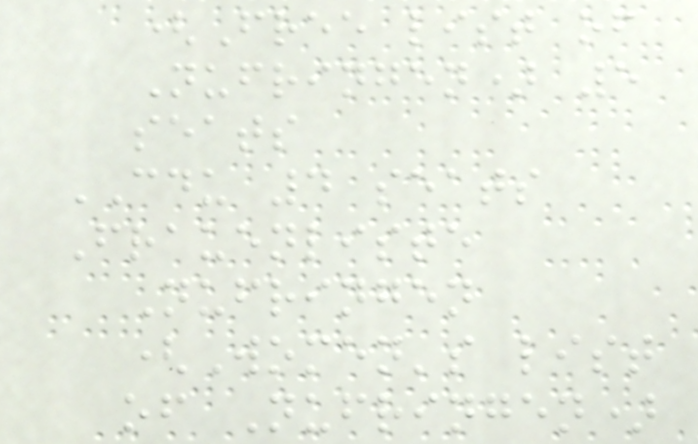(Free list of
Nufringen) 5
seats
CDU 4 seats
Frauenliste
Nufringen
(Women's list
of Nufringen)
